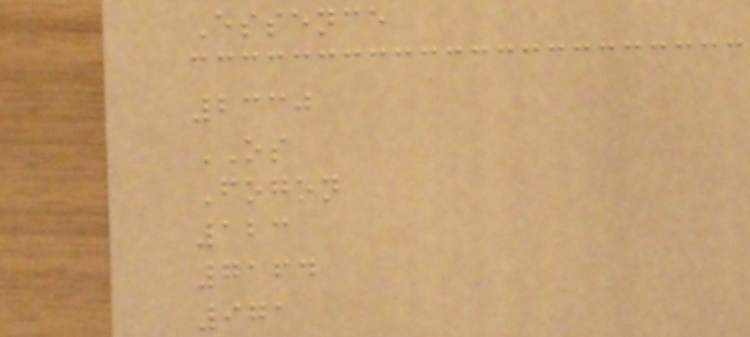Essence
2330
OS
Fogon
123
7164
971
